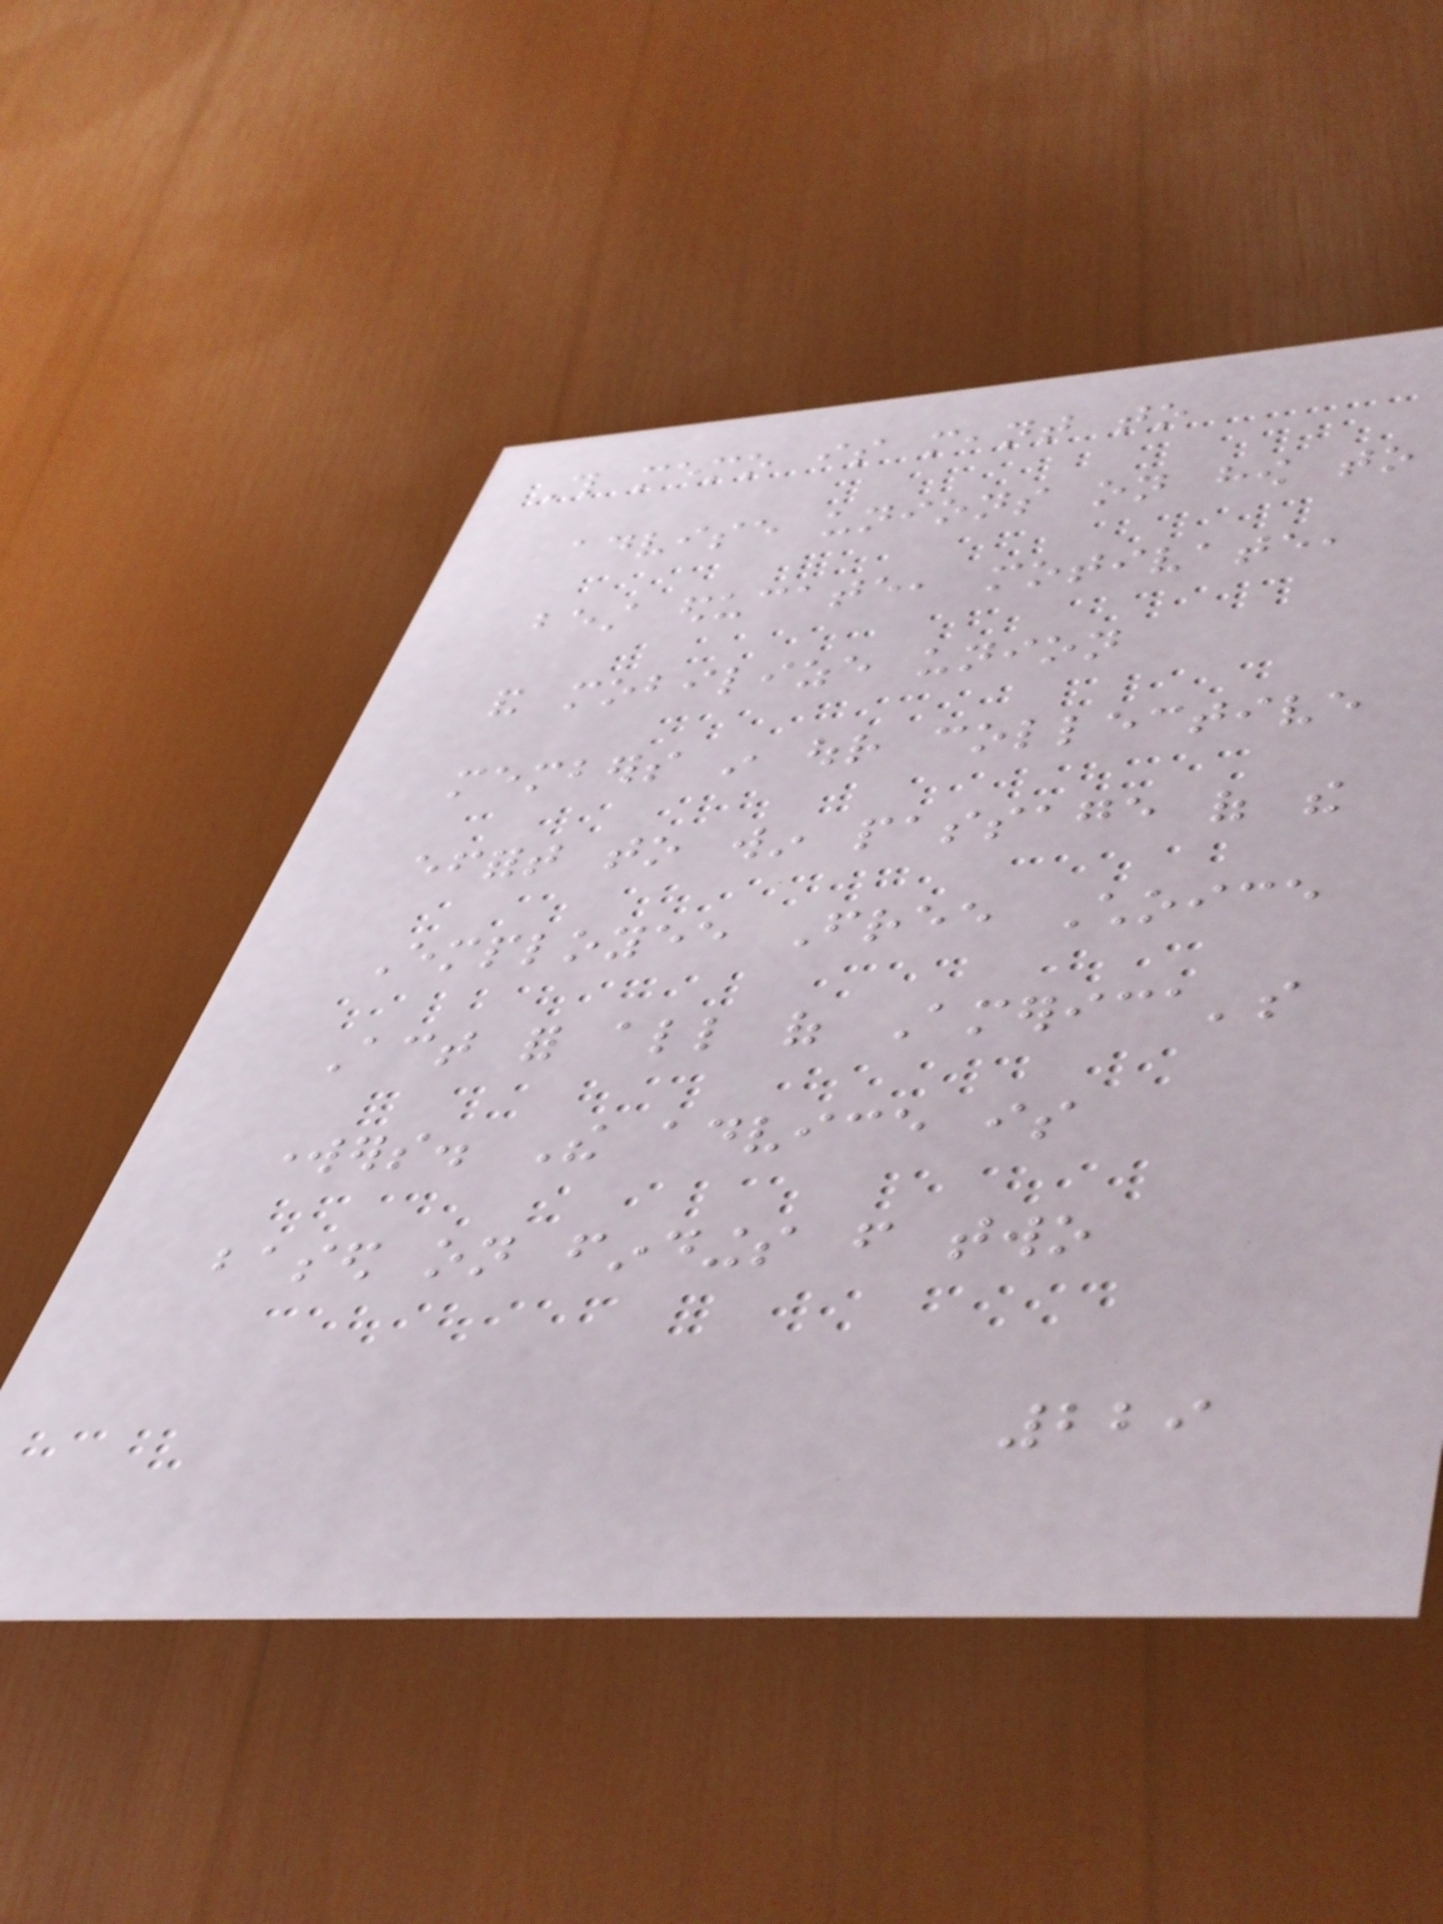This memo is meant to
advise unions on how to
best educate, motivate,
and mobilize union
members in our collective
effort to win passage of the
Employee Free Choice
Act for all of America's
workers. The advice is
based on findings from two
229
